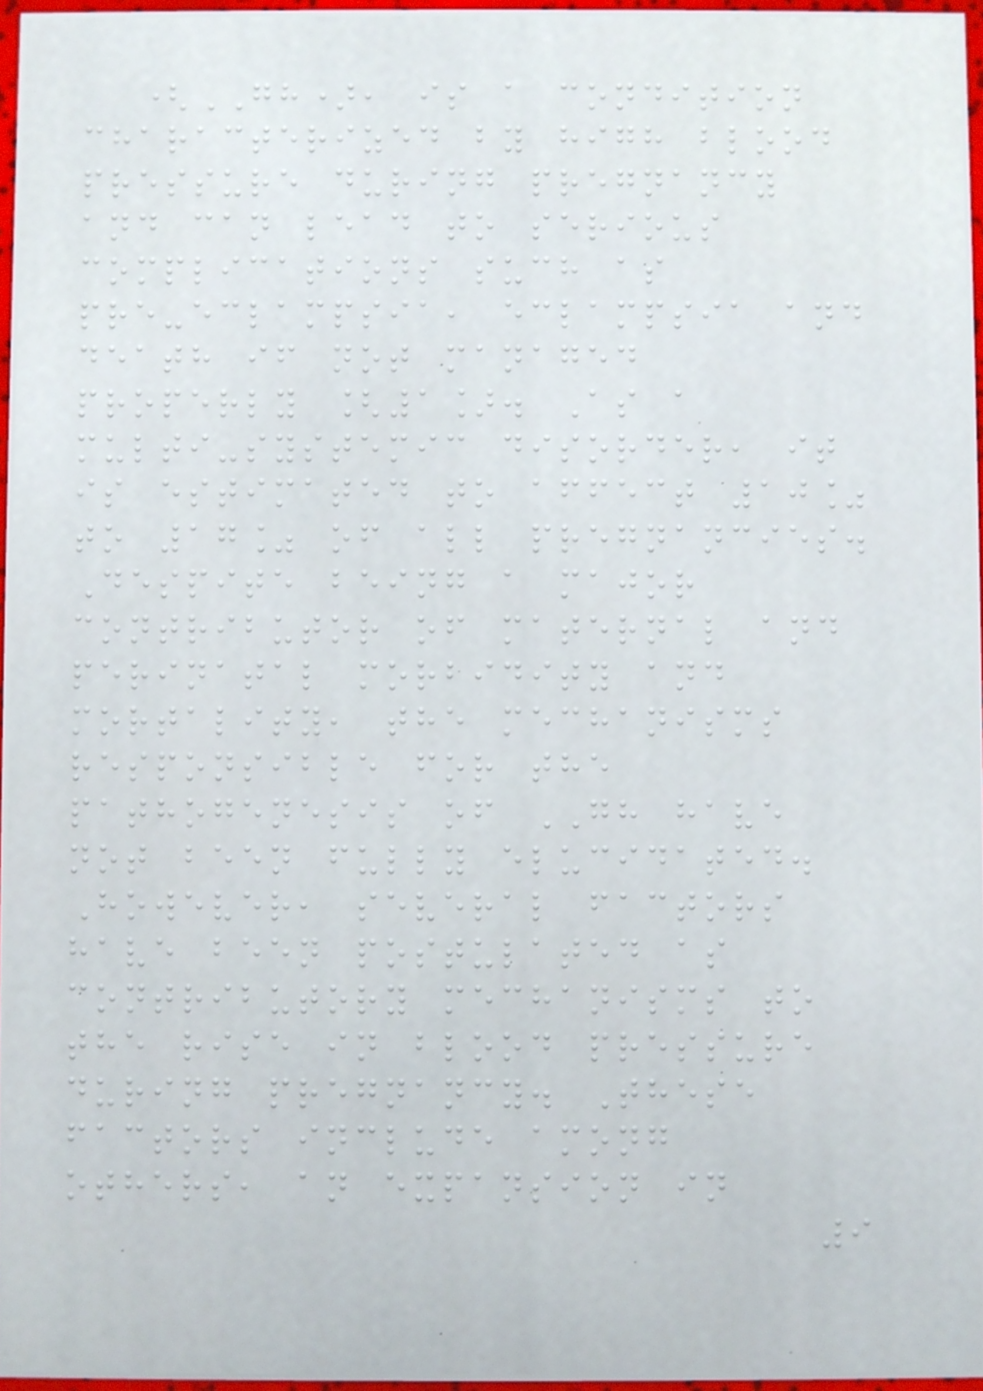(GH), is a condition
characterized by high blood
pressure during pregnancy
and can lead to serious
complications such as
pre-eclampsia, eclampsia and
death if not managed
properly [1]. As a
multi-systemic disorder, it
is estimated to affect 10%
to 17% of all pregnancies.
Despite being a major
contributor of maternal and
perinatal morbidity and
mortality, the mechanisms
responsible for the
pathogenesis of GH have
not been fully elucidated.
However, several factors
have been postulated as
contributory mechanisms to
the rise in blood pressure
during pregnancy. These
factors include among
others, an expansion in
9
